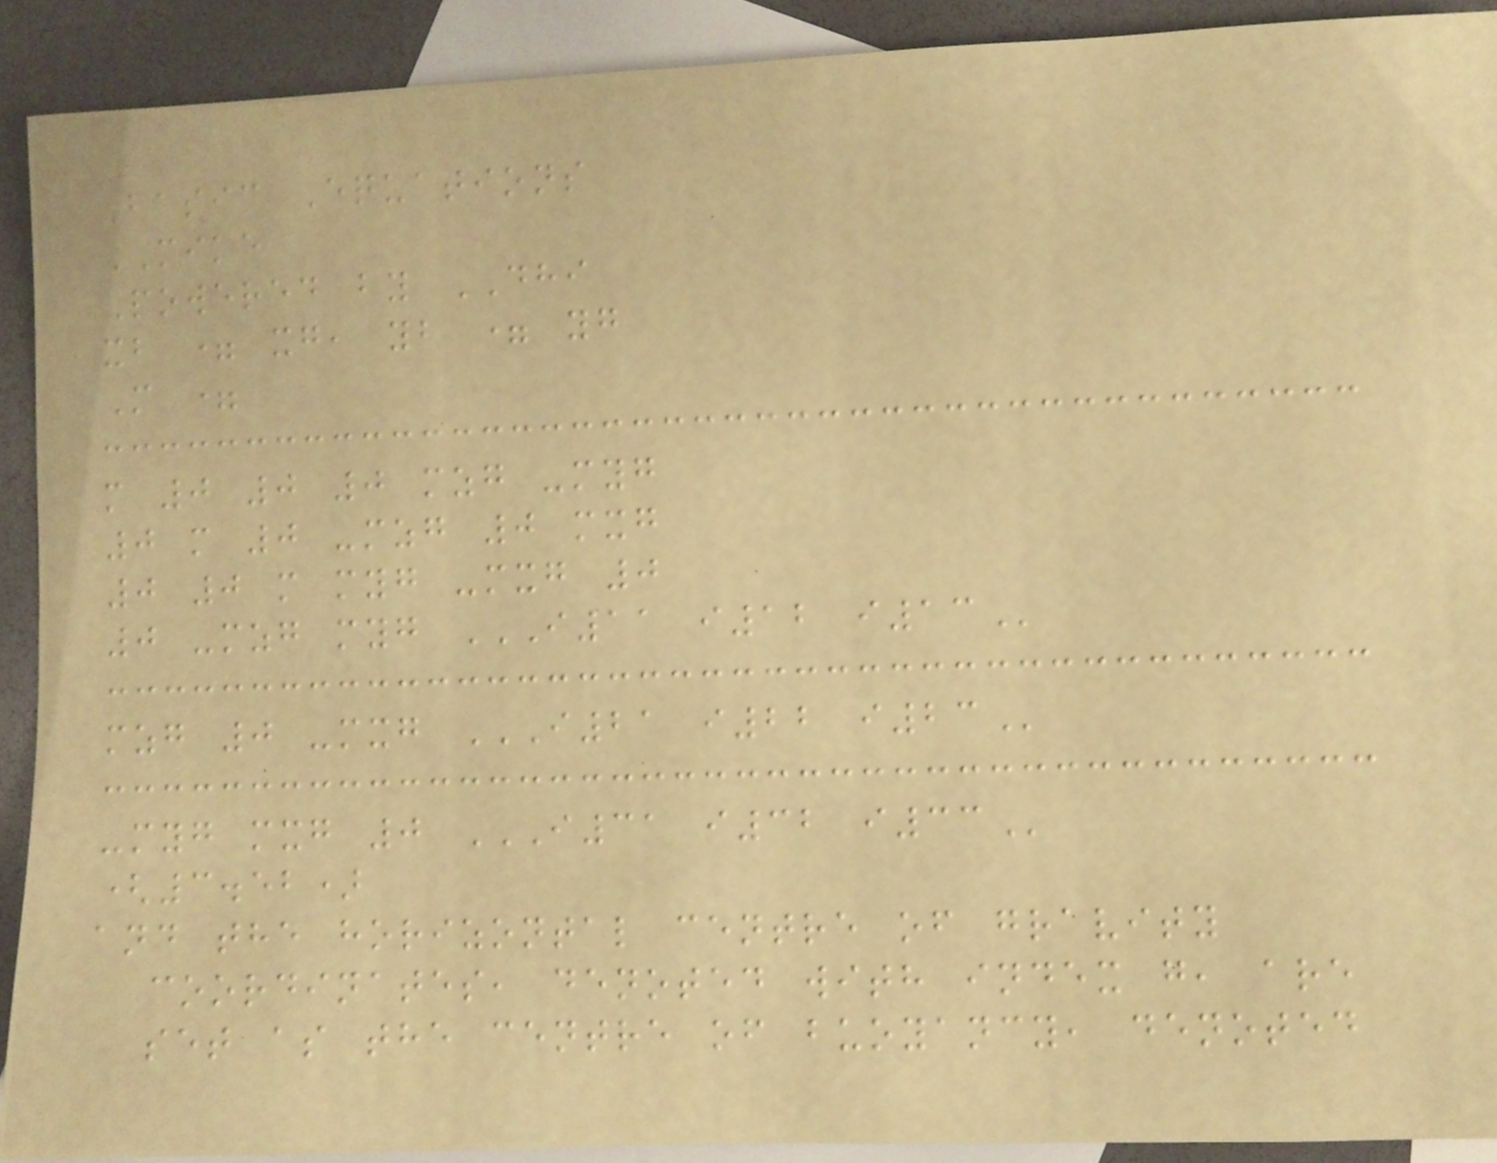Basic Equations
MIKE
Powered by DHI
xb = xg, yb = yg
M =
m 0 0 0 mzg -myg
0 m 0 -mzg 0 mxg
0 0 m myg -mxg 0
0 -mzg myg I11 I12 I13
mzg 0 -mxg I21 I22 I23
-myg mxg 0 I31 I32 I33
(3.52)
and the horizontal centre of gravity
coordinates, denoted with index g, are
set as the centre of buoyancy, denoted
